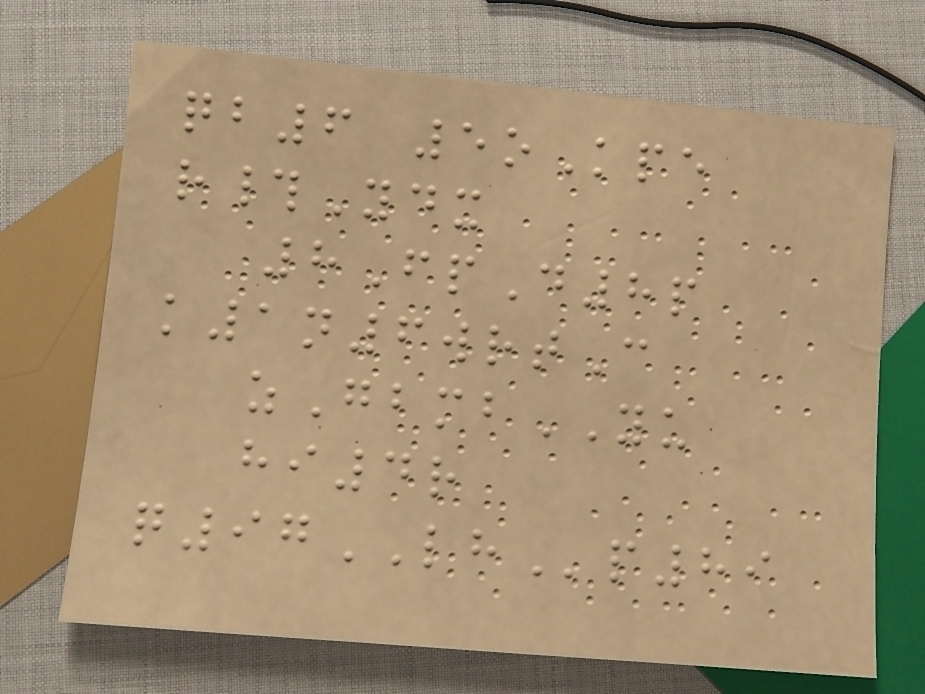qb6 5oKpe
r#Ydx
8FpD8p
k1n6wrtC
zGbmbYU
hi4r
q97LHp89
